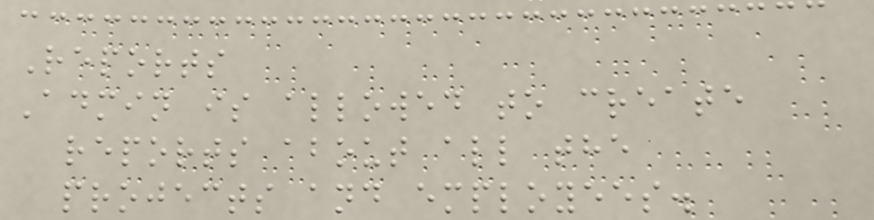Reports
Admin is allowed to create
reports about all the
projects and employees.
